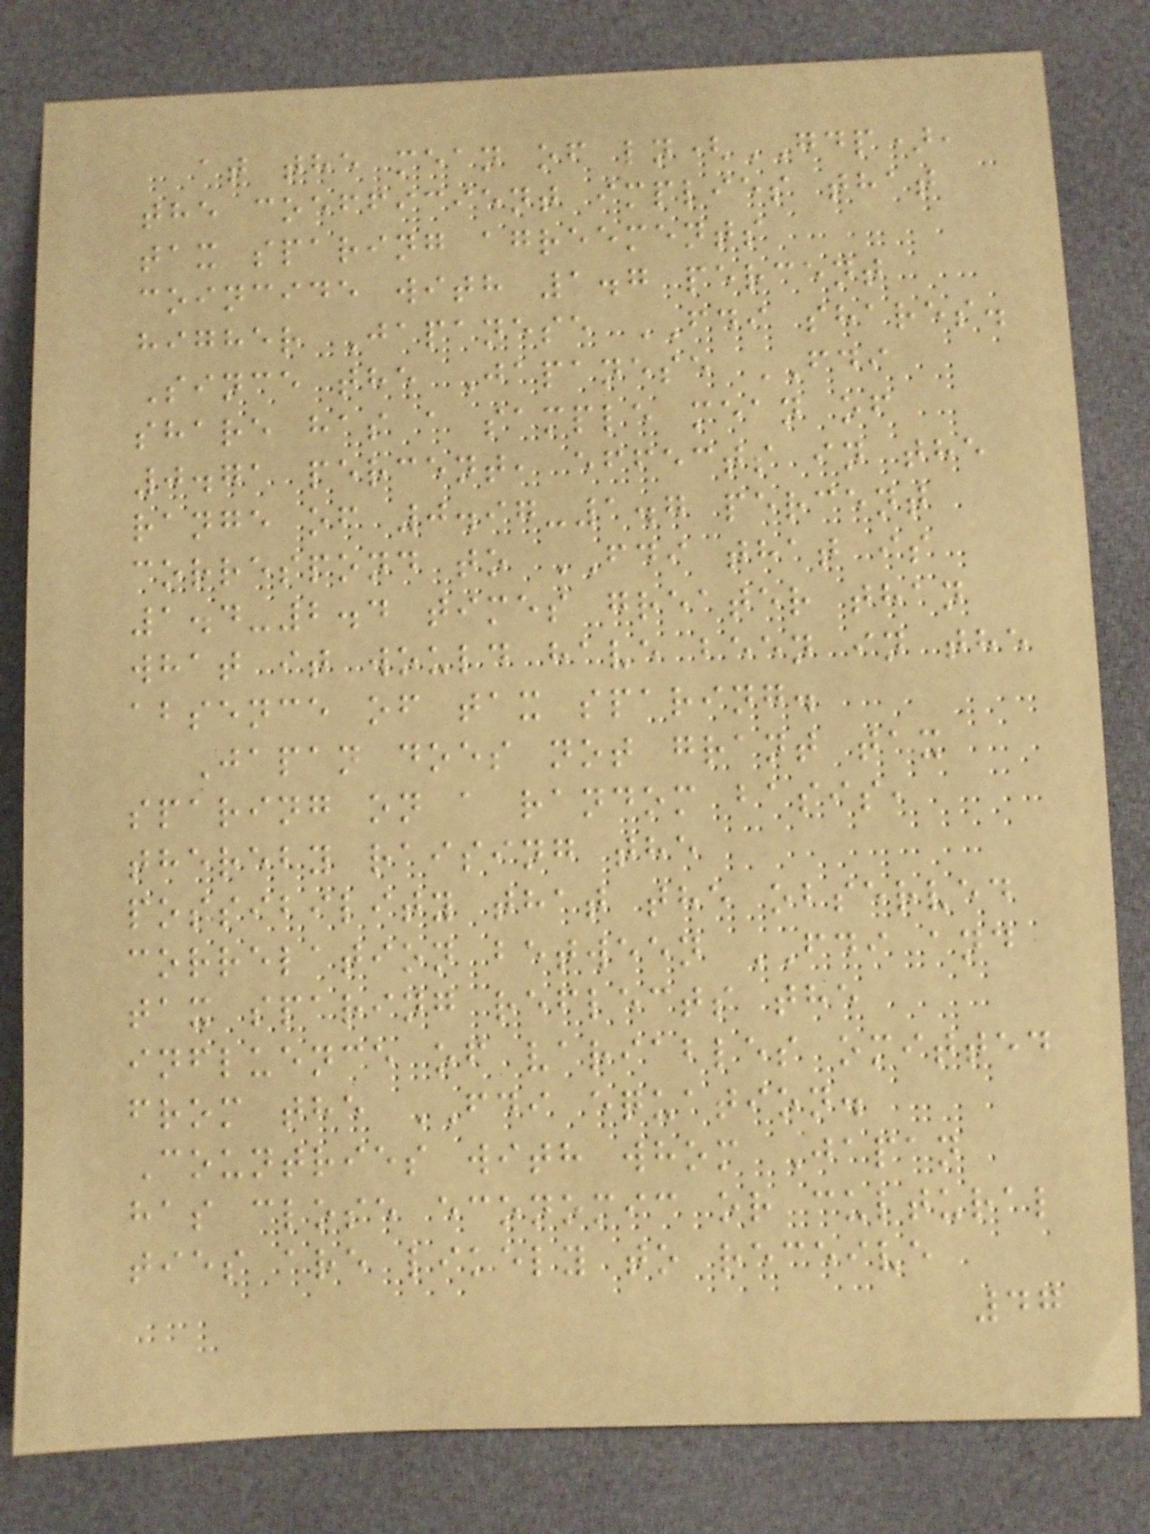at the mean of ln(GDP),
the coefficient implies that
tax sparing agreements
coincide with 1.7 percent
higher Japanese FDI shares.
Since the Japanese FDI
share has a sample mean of
0.71 percent, effects in the
range of 0.97-1.7 percent
correspond to FDI that is
1.4-2.4 times greater than
what it would have been in the
absence of tax sparing.
Japan does not grant tax
sparing on a random basis,
thereby raising the
possibility that the observed
correlation between FDI and
tax sparing reflects the
influence of variables omitted
from the FDI equation.
Countries with whom Japan
has close economic or cultural
ties are likely to receive
47
